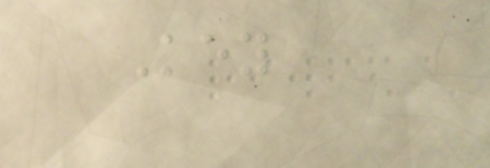Key
